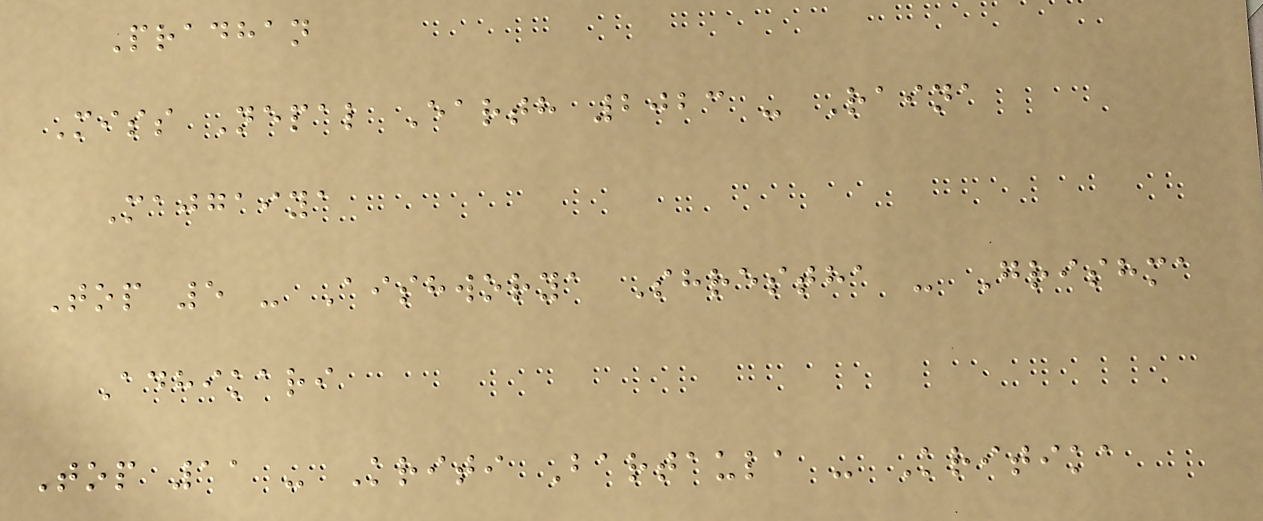Pradhan
Miss Nepal Earth 2023 - Raina
Majgaiya
Top 5 - Aishworya Shrestha - Grishma
Adhikari
Top 11 - Kriti Bartaula - Kritika
